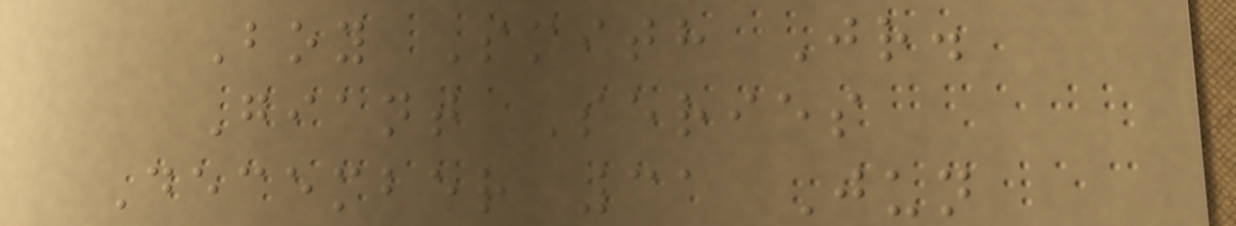Boy Smith Jr.
Giant Series
December 31 Jun
